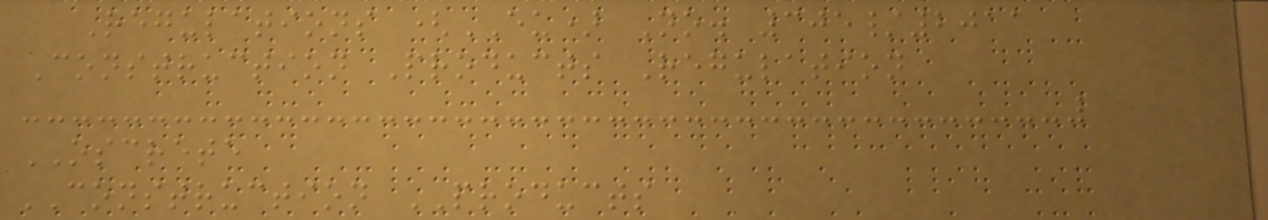Regulations (EU) No. 305/2011
Construction Products Regulation
OSCRETE
CONSTRUCTION PRODUCTS
